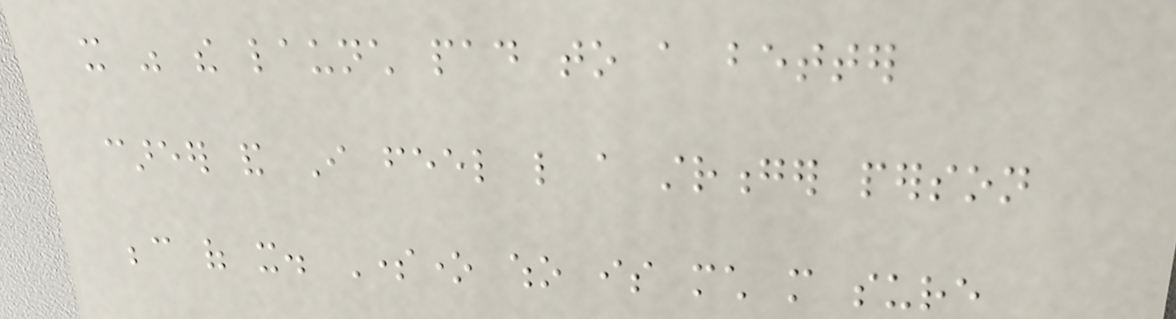it was the launch pad to a better
career and I feel like a stronger person
because of it. Someone who is much more sure
